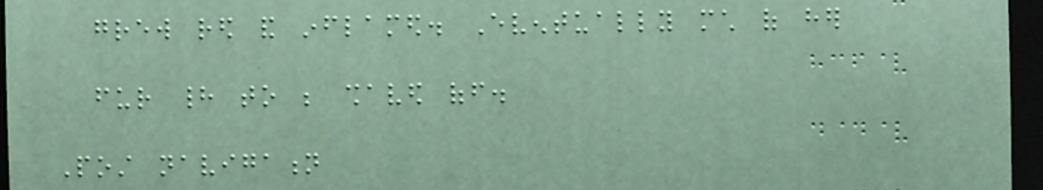grew red and inflamed. Eventually much of her
fur had to be shaved off.
Post navigation
